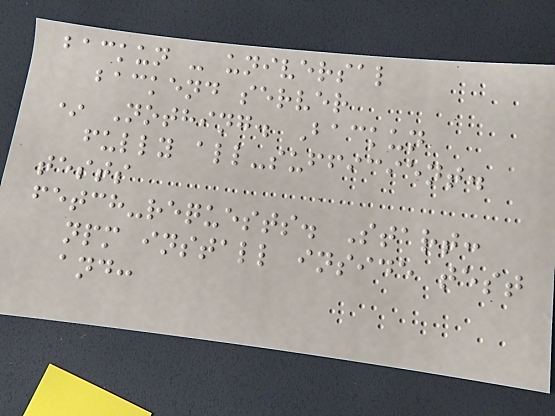backun - universal
backend server
* Nothing. Backun
fully all-sufficient.
tests
fetch-requests. Start:
npm install inside test
and:
